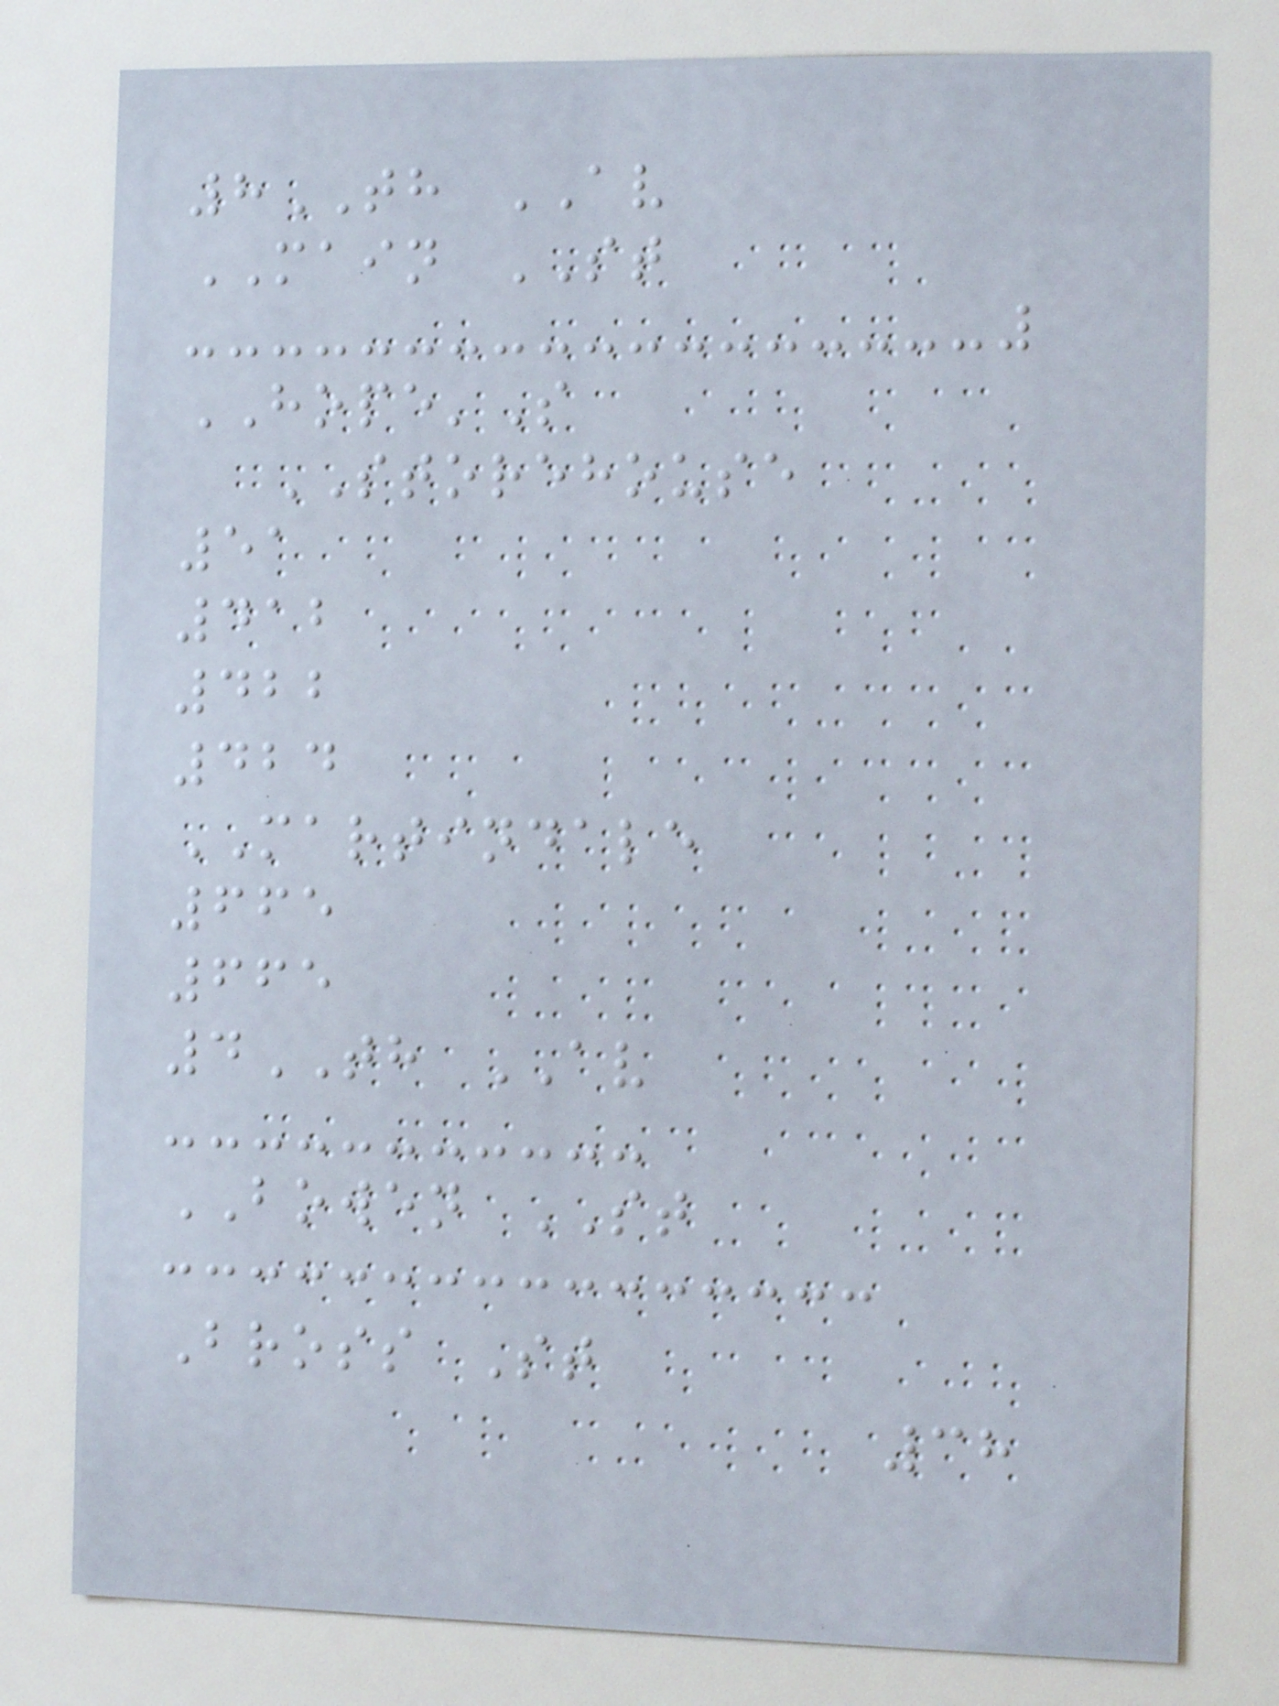8TH AV
MAIN ST
HOPE'S
STOREHOUSE
51
412
422
424
MARTINDALE
665
665
4TH AV
BOWEN ST
Bross St
38
